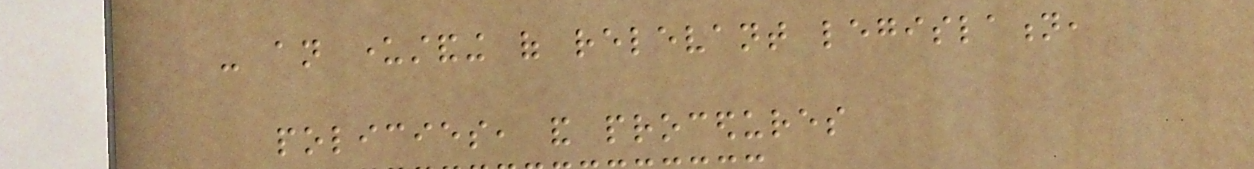- an understanding of relevant legislation,
policies, and procedures
